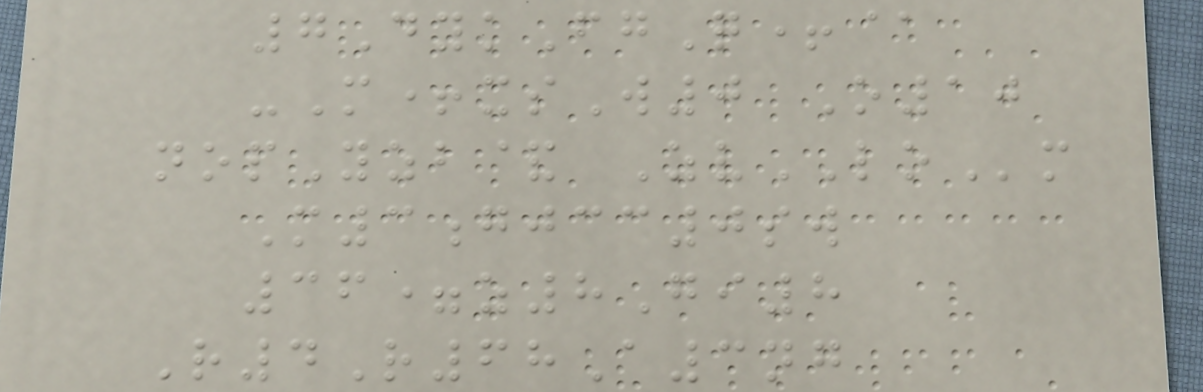7DykFgQ+@
-M+xsW0 O10
nopYzb& ZvLOm
M3gjcc0sw
36=z8Gi8
R4R68A3ng
